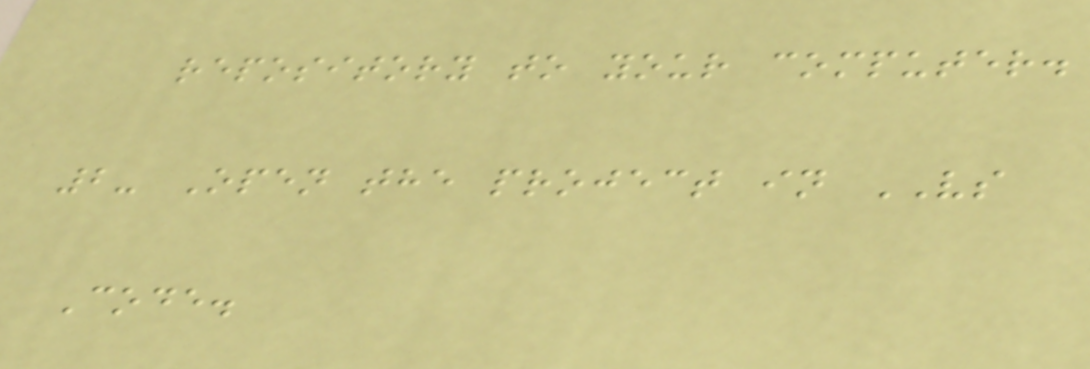repository to your computer.
2- Open the project in VS
Code.
